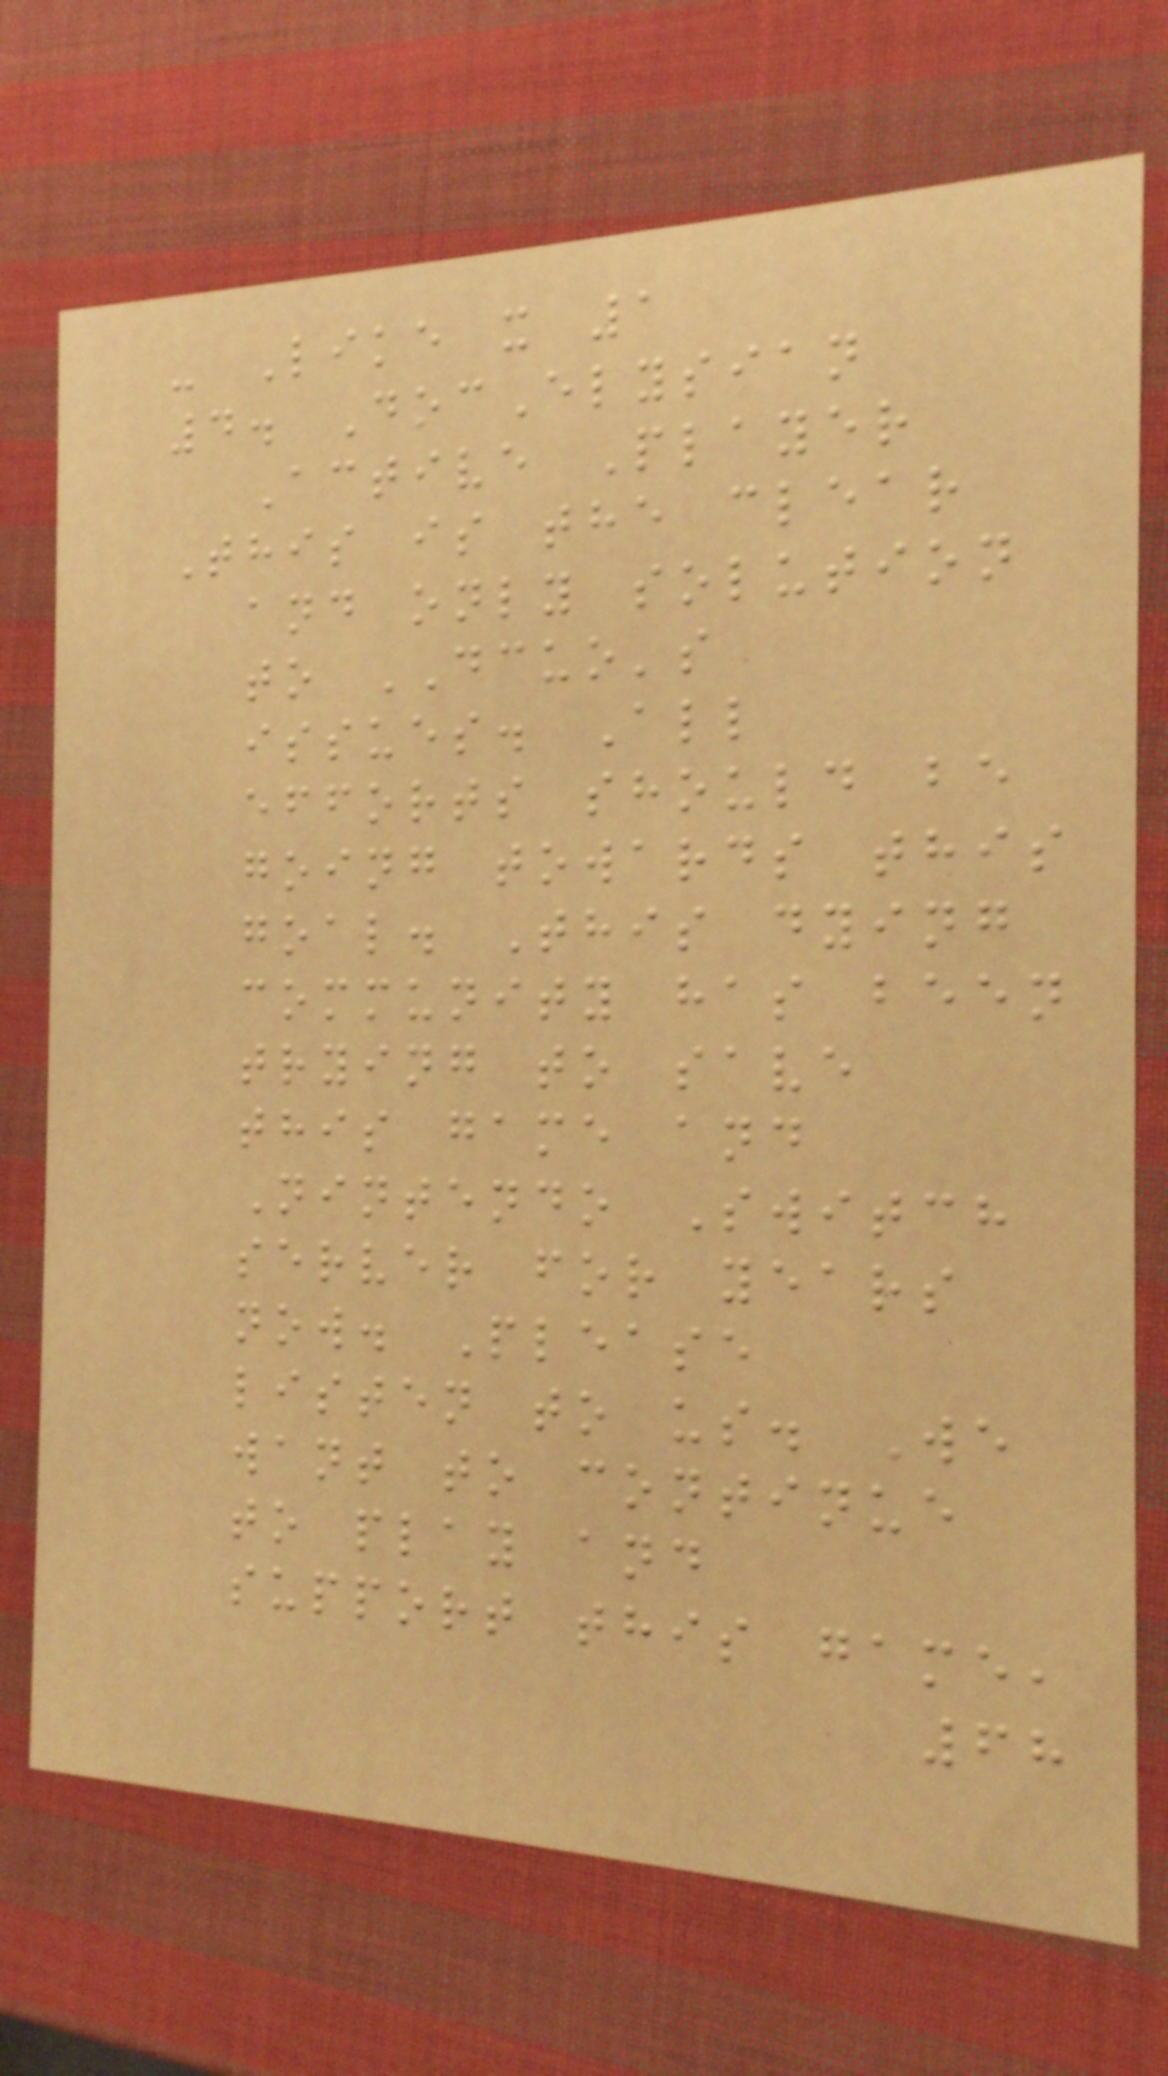- Like x 1
4. DocElysian
Active Player
This is the clear
and only solution
to DCUO's
issues. All
efforts should be
going towards this
goal. This dying
community has been
trying to save
this game and
Nintendo Switch
server for years
now. Please
listen to us. We
want to continue
to play and
support this game,
68
